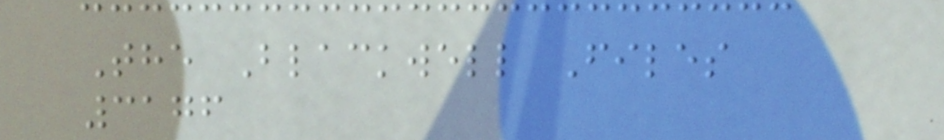The Blackwell Files
3176
